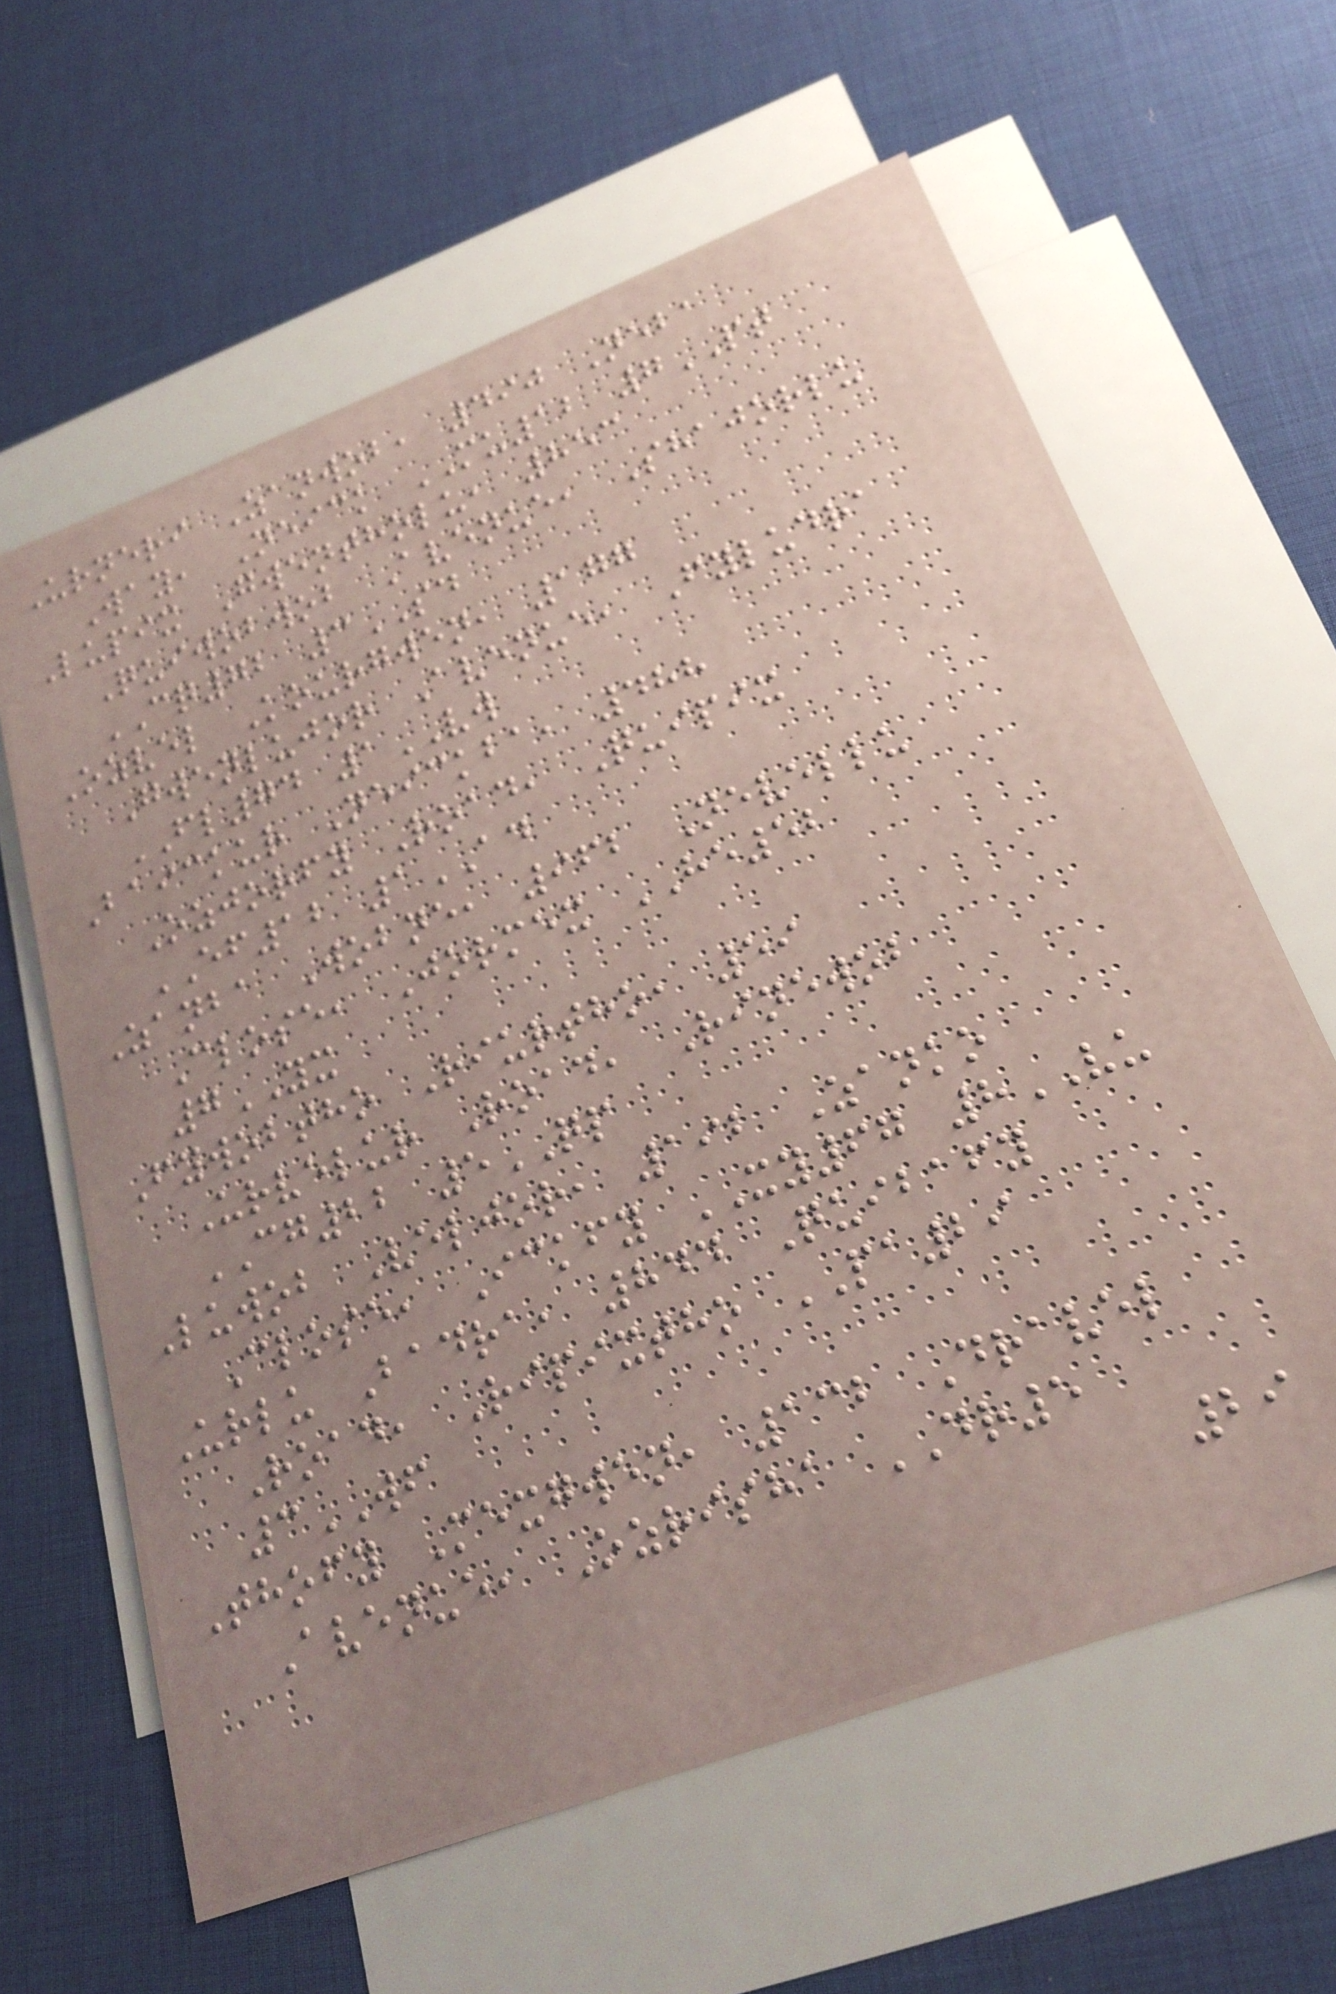Urneri Zanwob, 490 Neba
Way, Neick MU12 7PT
Lupix Gwentholu, 853
Quiwobwob Avenue, Shajorlu
CQ72 3SD
Ozvel Kourgwen, 177
Gwenlujor Avenue, Fyludra
FL74 1VW
Baickur Neickba, 488
Ozjorfy Road, Quipix
EF12 1AD
Zanba Wobne, 962 Nevellu
Close, Jormex HE52
7YX
Fywobtho Riurtho, 59
Urvelur Road, Rinewob
CG22 5QP
Luwob Veljor, 192 Zanko
Close, Ickfy XY67 8VU
Urlu Badra, 844 Quibafy
Road, Ripixtho PA29
3WF
Thofy Mexgwen, 132 Dravel
Avenue, Ozrisha DR5
29
